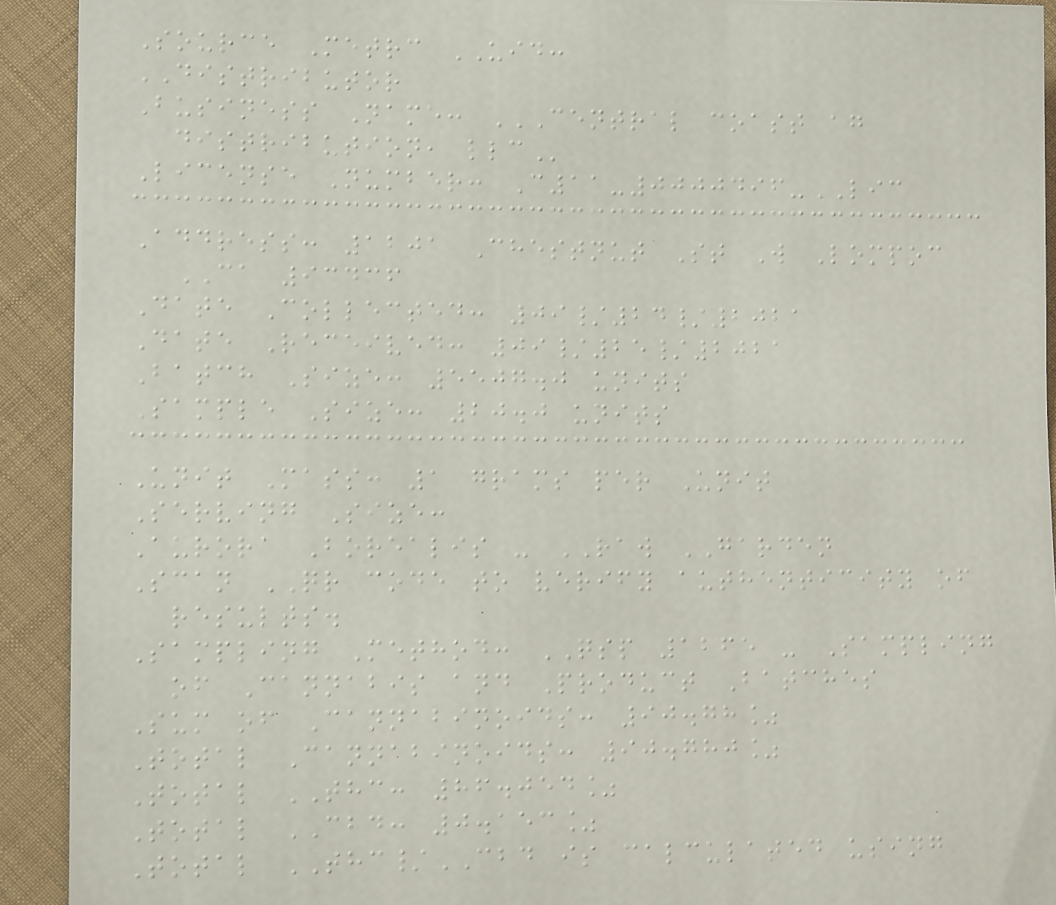Source Metrc UID:
DISTRIBUTOR
Business Name: CENTRAL COAST AG
DISTRIBUTION, LLC
License Number: C11-0000496-LIC
Address: 1201 Chestnut St W Lompoc
CA 93436
Date Collected: 09/24/2021
Date Received: 09/25/2021
Batch Size: 5507.0 units
Sample Size: 20.0 units
Unit Mass: 1 grams per Unit
Serving Size:
Aurora Borealis - RAW GARDEN
Scan QR code to verify authenticity of
results.
Sampling Method: QSP 1265 - Sampling
of Cannabis and Product Batches
Sum of Cannabinoids: 90.78%
Total Cannabinoids: 90.780%
Total THC: 86.054%
Total CBD: 0.153%
Total THC/CBD is calculated using
